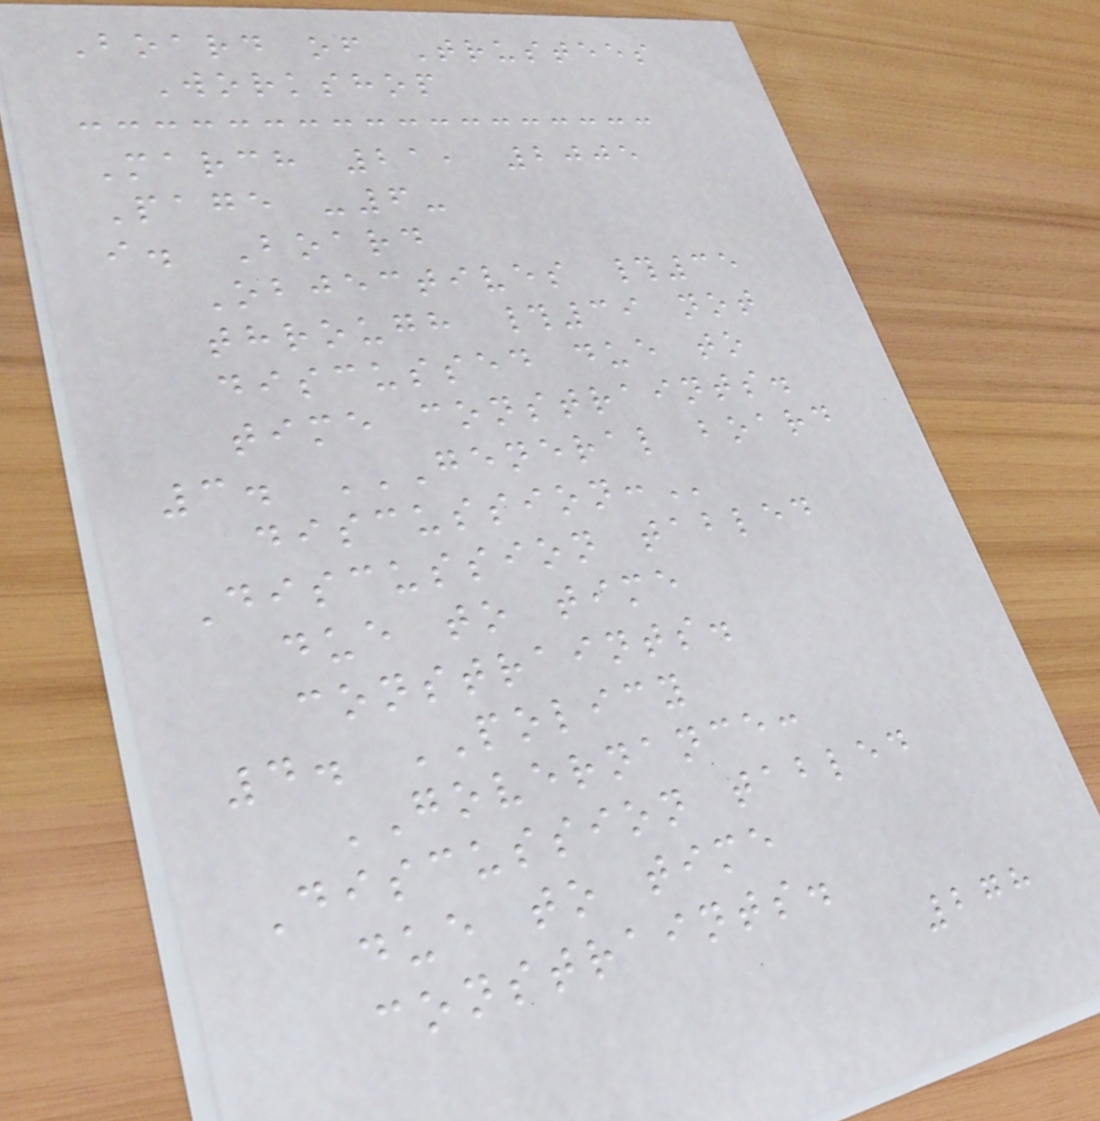Board of Trustees
Workshop
March 21, 2005
Page -6-
i. Board
Objectives #35
through #39 not
discussed due to
time constraints.
3. GENERAL BOARD
DISCUSSION:
Discussion tabled
due to time
constraints.
4. POLICY
GOVERNANCE:
Discussion tabled
due to time
constraints.
278
